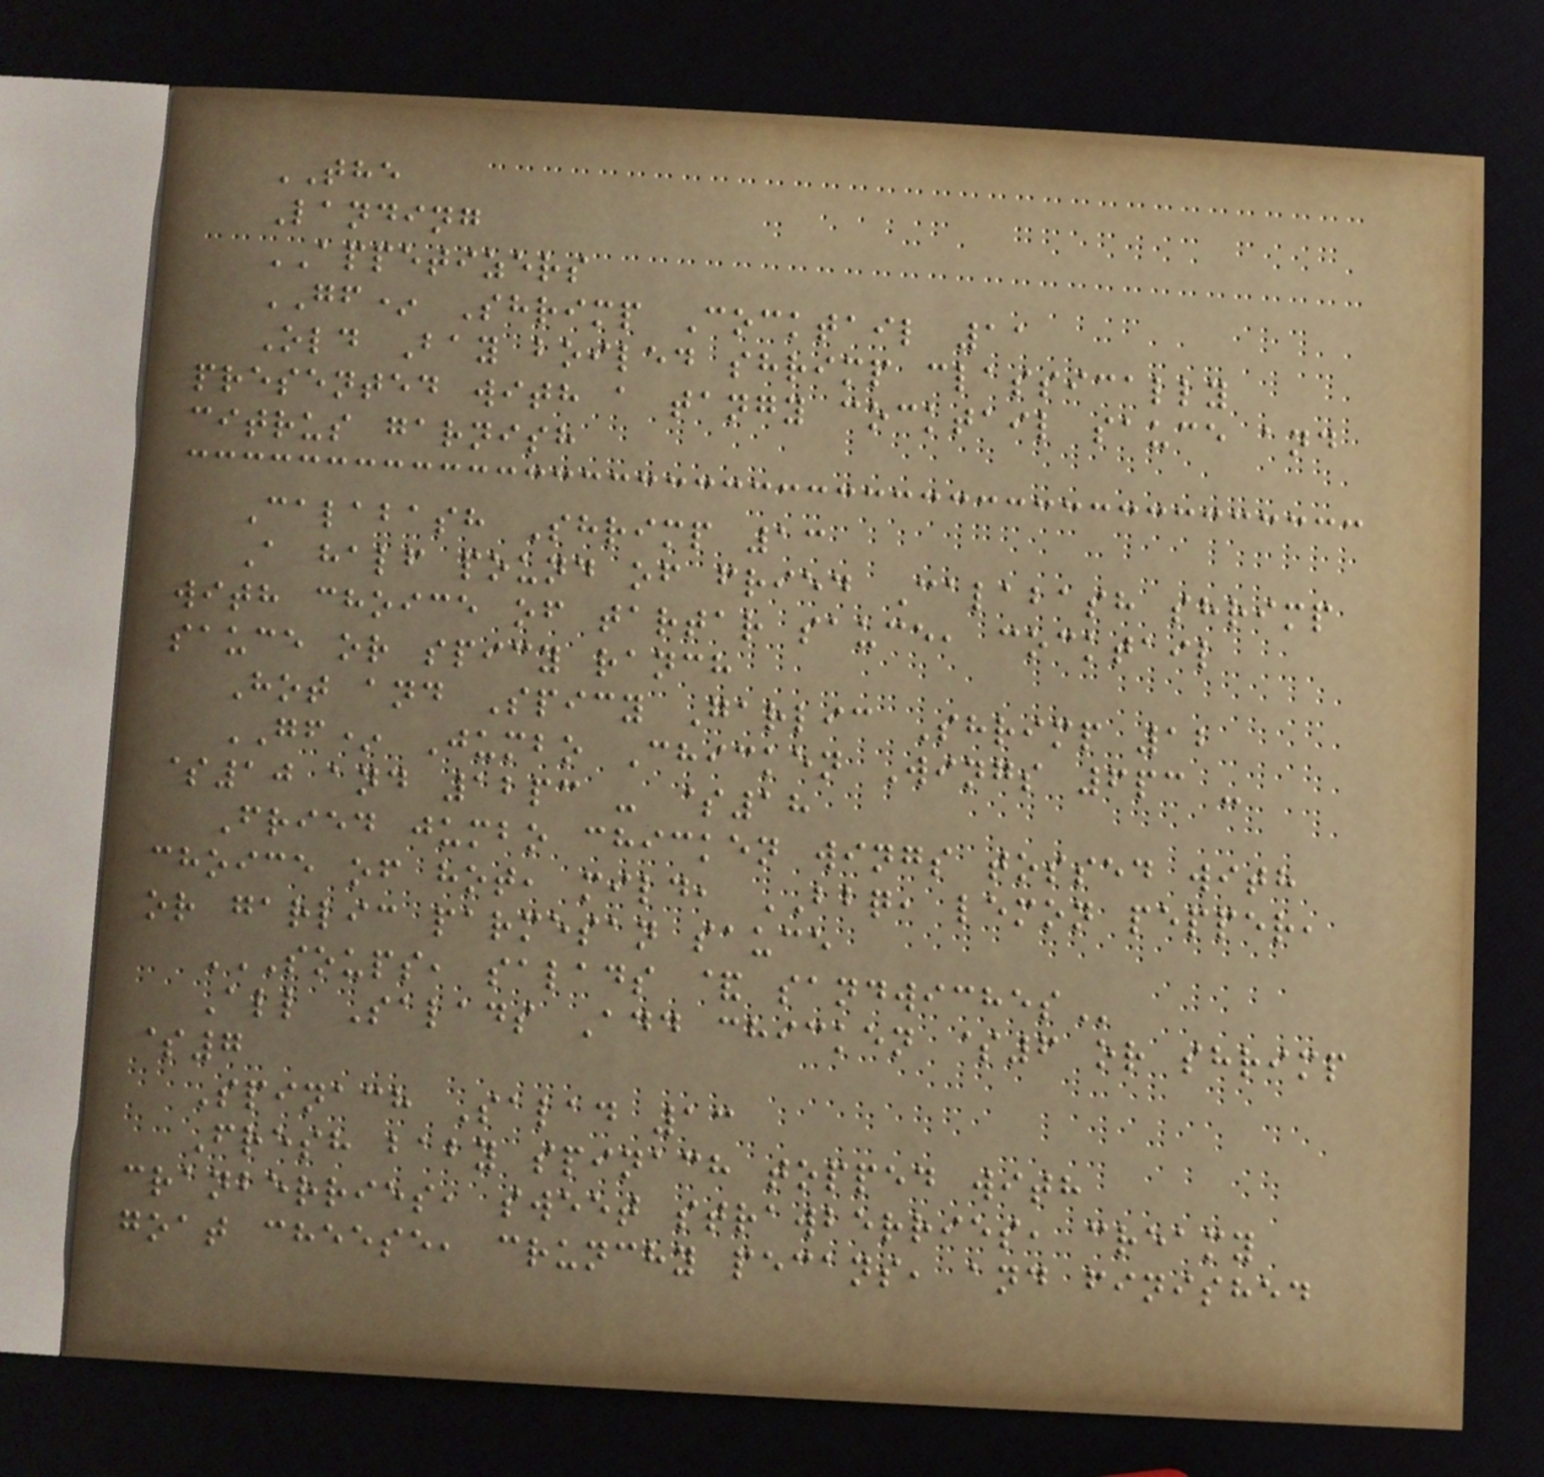THE
Landing
APPETIZERS
GF* Shrimp Cocktail 11
Old Bay boiled shrimp classically
presented with a tangy cocktail sauce and
citrus garnish
Calabash Shrimp 13
A half pound of fried Calabash shrimp
with choice of tartar sauce, cocktail
sauce or spicy ranch
Hot and Spicy Garlic Shrimp 12
GF* Jumbo Chicken Wings 6pc -
$10 and 12pc - $18
Fried jumbo chicken wings tossed with
choice of hot, mild, BBQ, lemon pepper,
or garlic parmesan sauce
SOUPS, SALADS & SANDWICHES
All Salads Add chicken $6 or shrimp
$7
Spinach Salad 13
Fresh baby spinach topped with
cranberries, sweet strawberries, creamy
goat cheese, crunchy pecans, and finished
